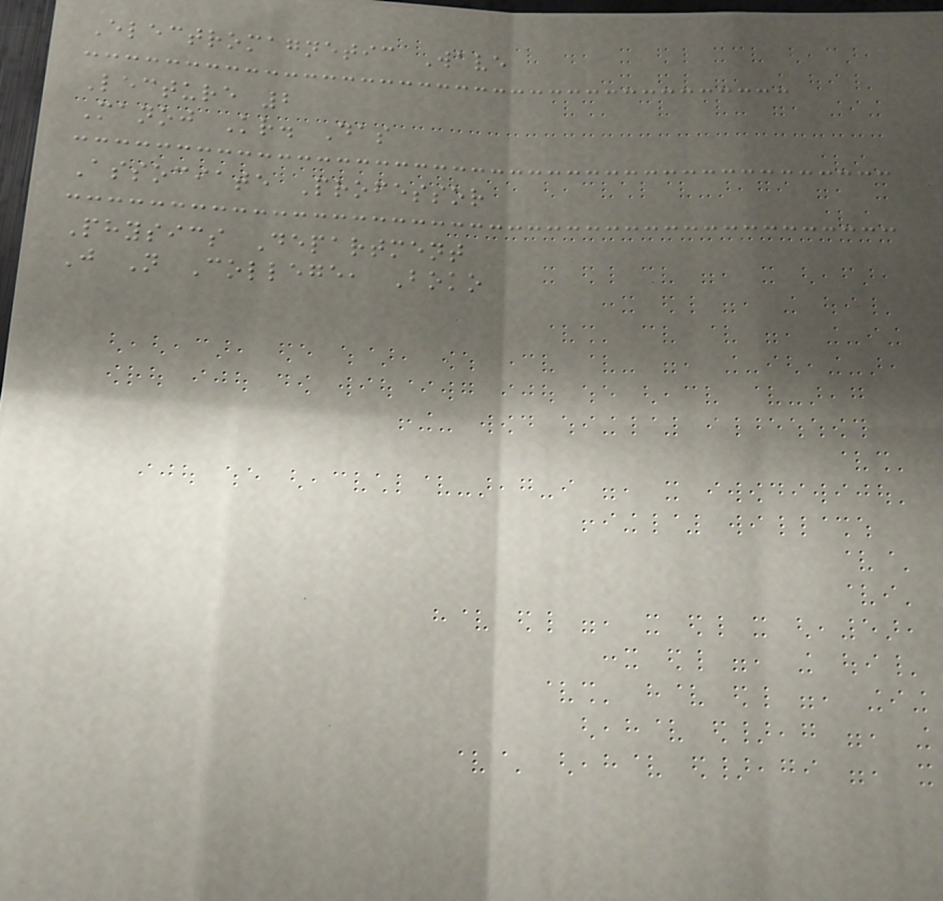Electromagnetic Wave
Lecture 2
Manoj Kr. Das
Associate Professor
Physics Department
J N College, Boko
